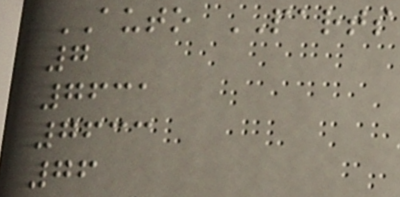AUTO PARTS
7
7631
7633
76
